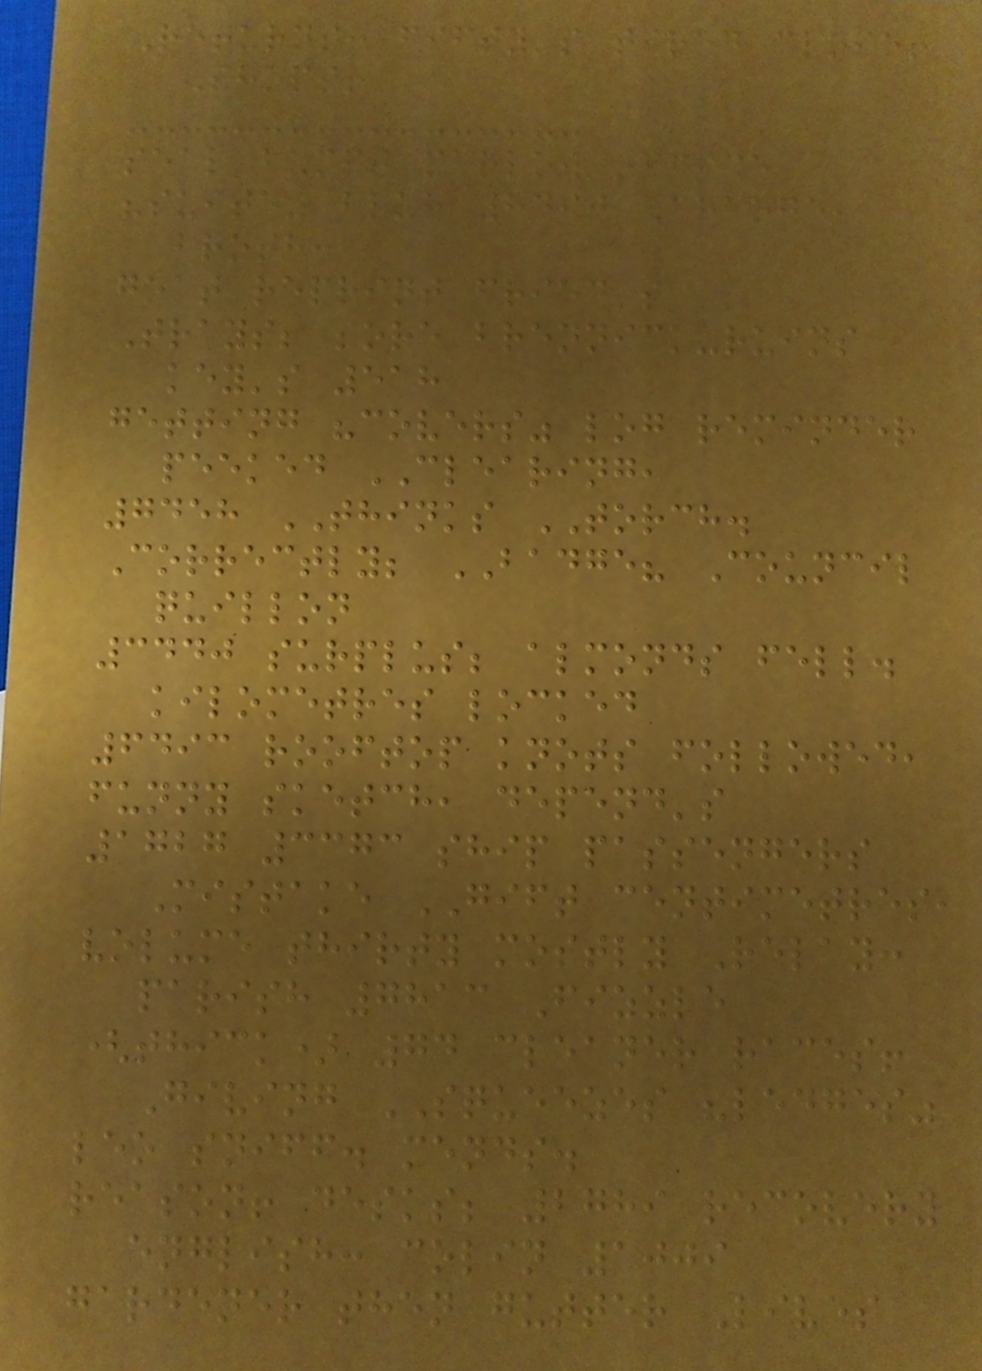Returns: fifty's tired close!
Shops!
seal bumps marlow office
"suite" blue 8490 Charge,
broth:
goat reprint fried's
Trays; sore brennick-ruins
key's 518
getting "covers" log reminder
peeked CLEARING,
7458 THINKS TORCH.
Correctly; BADGE? Council
quillon
3440 surplus; almonds fell.
kilometres locked
6493 rooftop knots followed,
funny sketch, depend's
1727 3373 ship passengers
Mistake GIFT centimetres,
volume thirty mostly Relay:
parish 7813 Fizzle
(thick) 74 cleaner races!
Giving SQUEEZES "ledges"
leo sniff. mends.
reason! desks; 2789 recovery
english: colin 1009
gardener then gutter Lives
